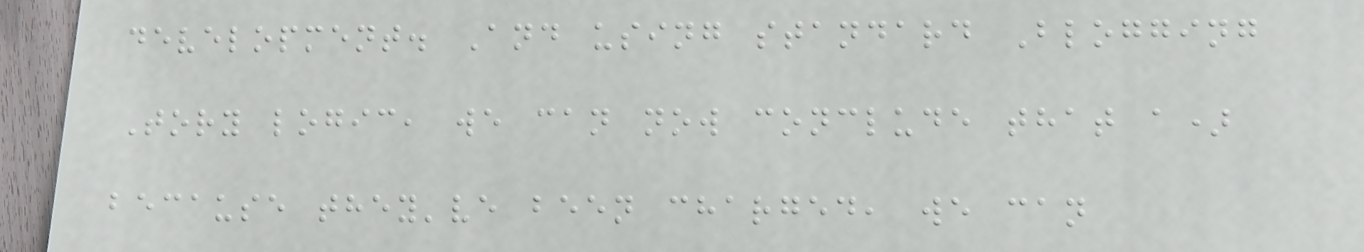development. And using standard Blogging
Tory logic, we can now conclude that a)
because they've been charged, we can
